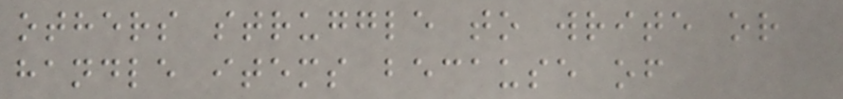others struggle to write or
handle items because of
